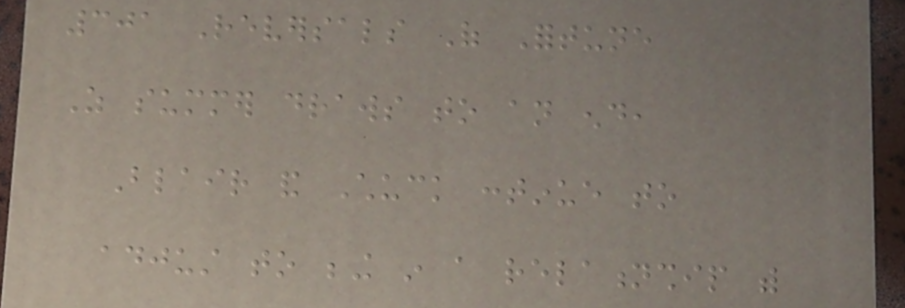301 Reversals Of Fortune
As summer draws to an end,
Blair and Chuck continue to
adjust to being in a relationship with
